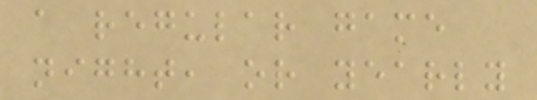a regular game
night, or yearly
